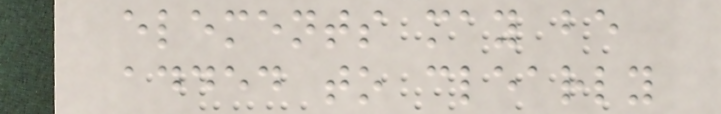elements may be
added to clearly
